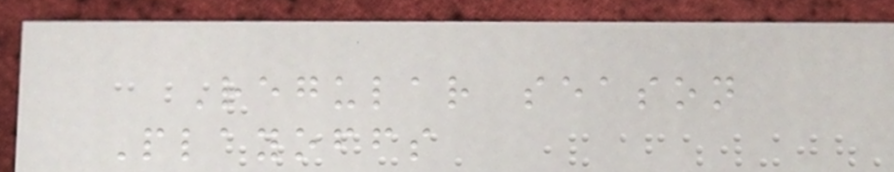Regular season
Playoffs
